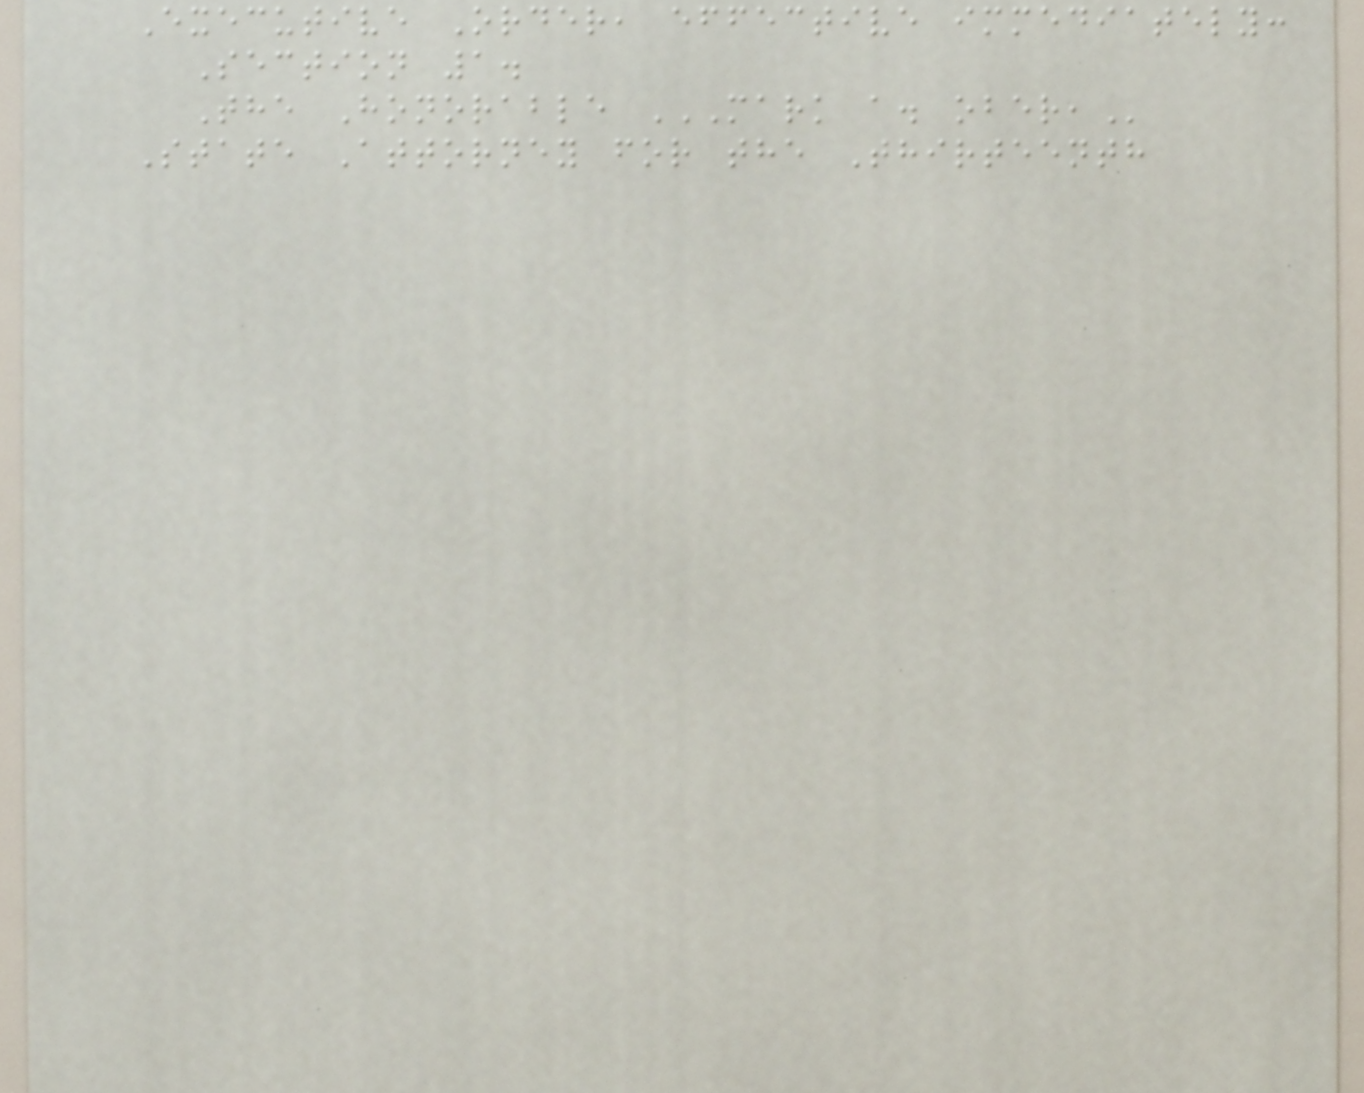Executive Order, effective immediately:
Section 1.
The Honorable MARK A. OBER,
State Attorney for the Thirteenth
